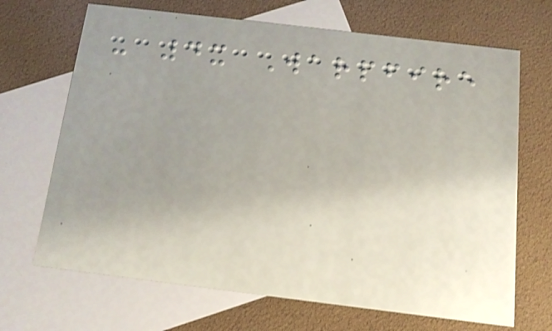- 4x Warpfire
